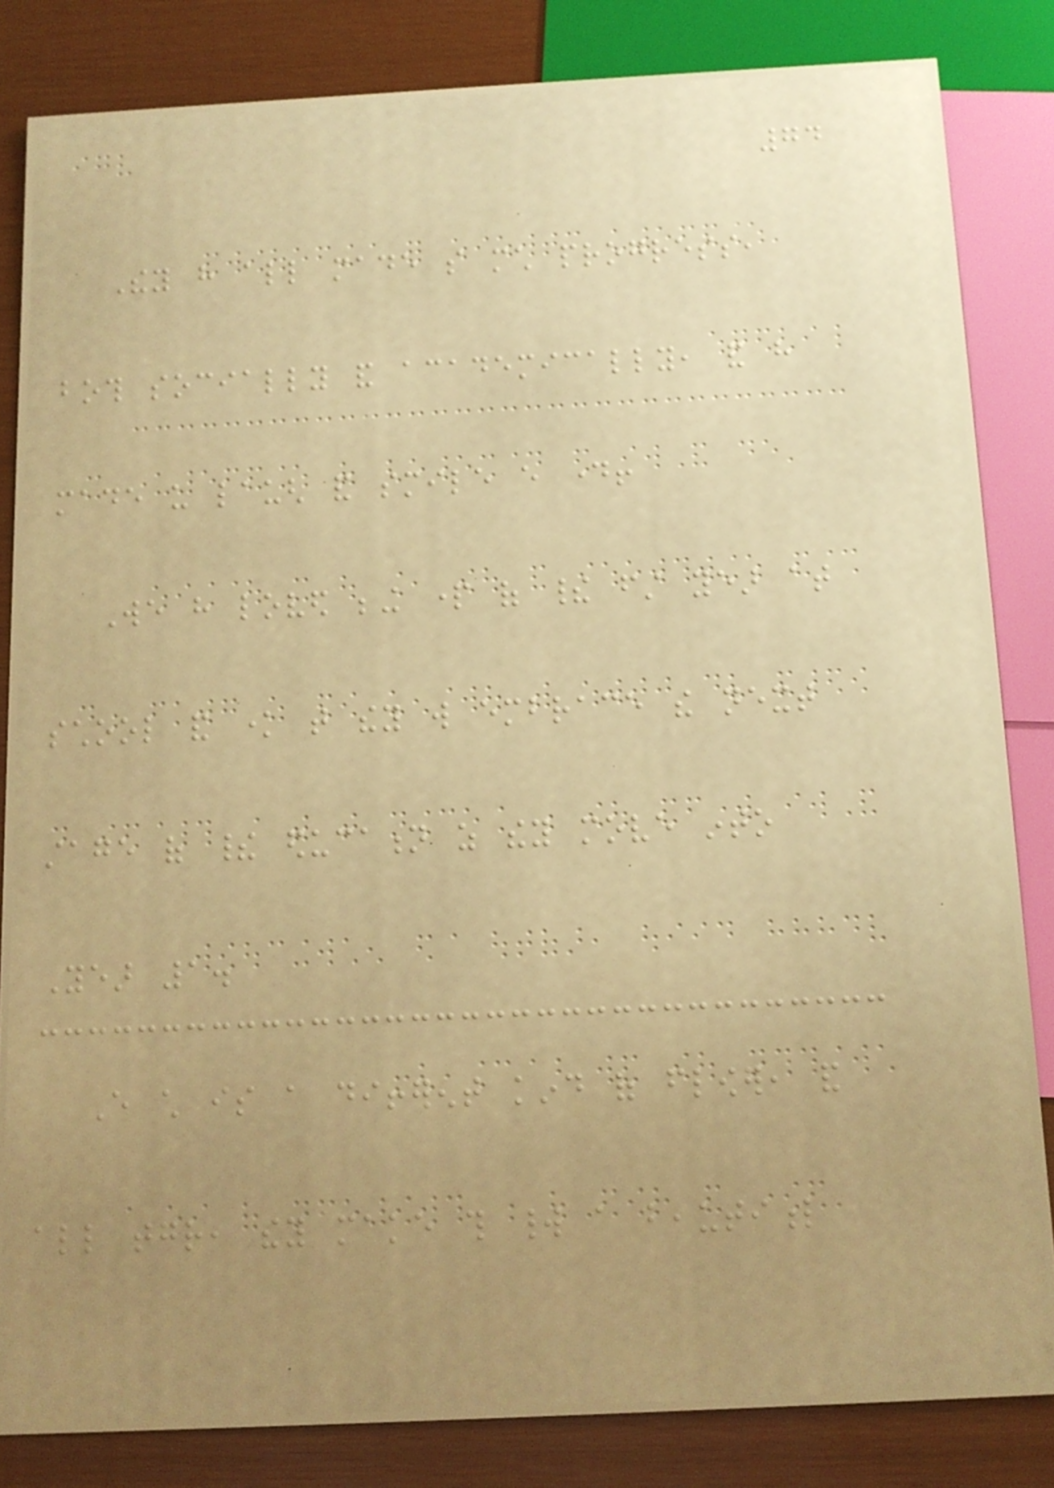74
They have all made so much progress,
both socially and academically, and have
made us laugh and smile every day!
We have loved being part of their first year at
school and know that they will embrace the next
stage of their education as they move into
Year 1.
Every child is a different kind of flower, and
all together, they make this world a beautiful
